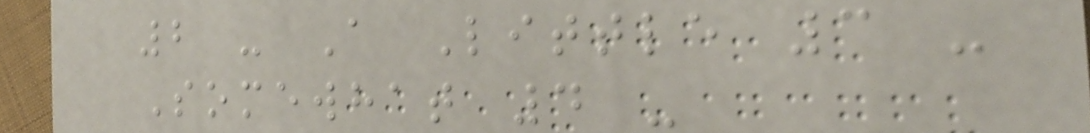2 - A Little 3 -
Somewhat 4 -
